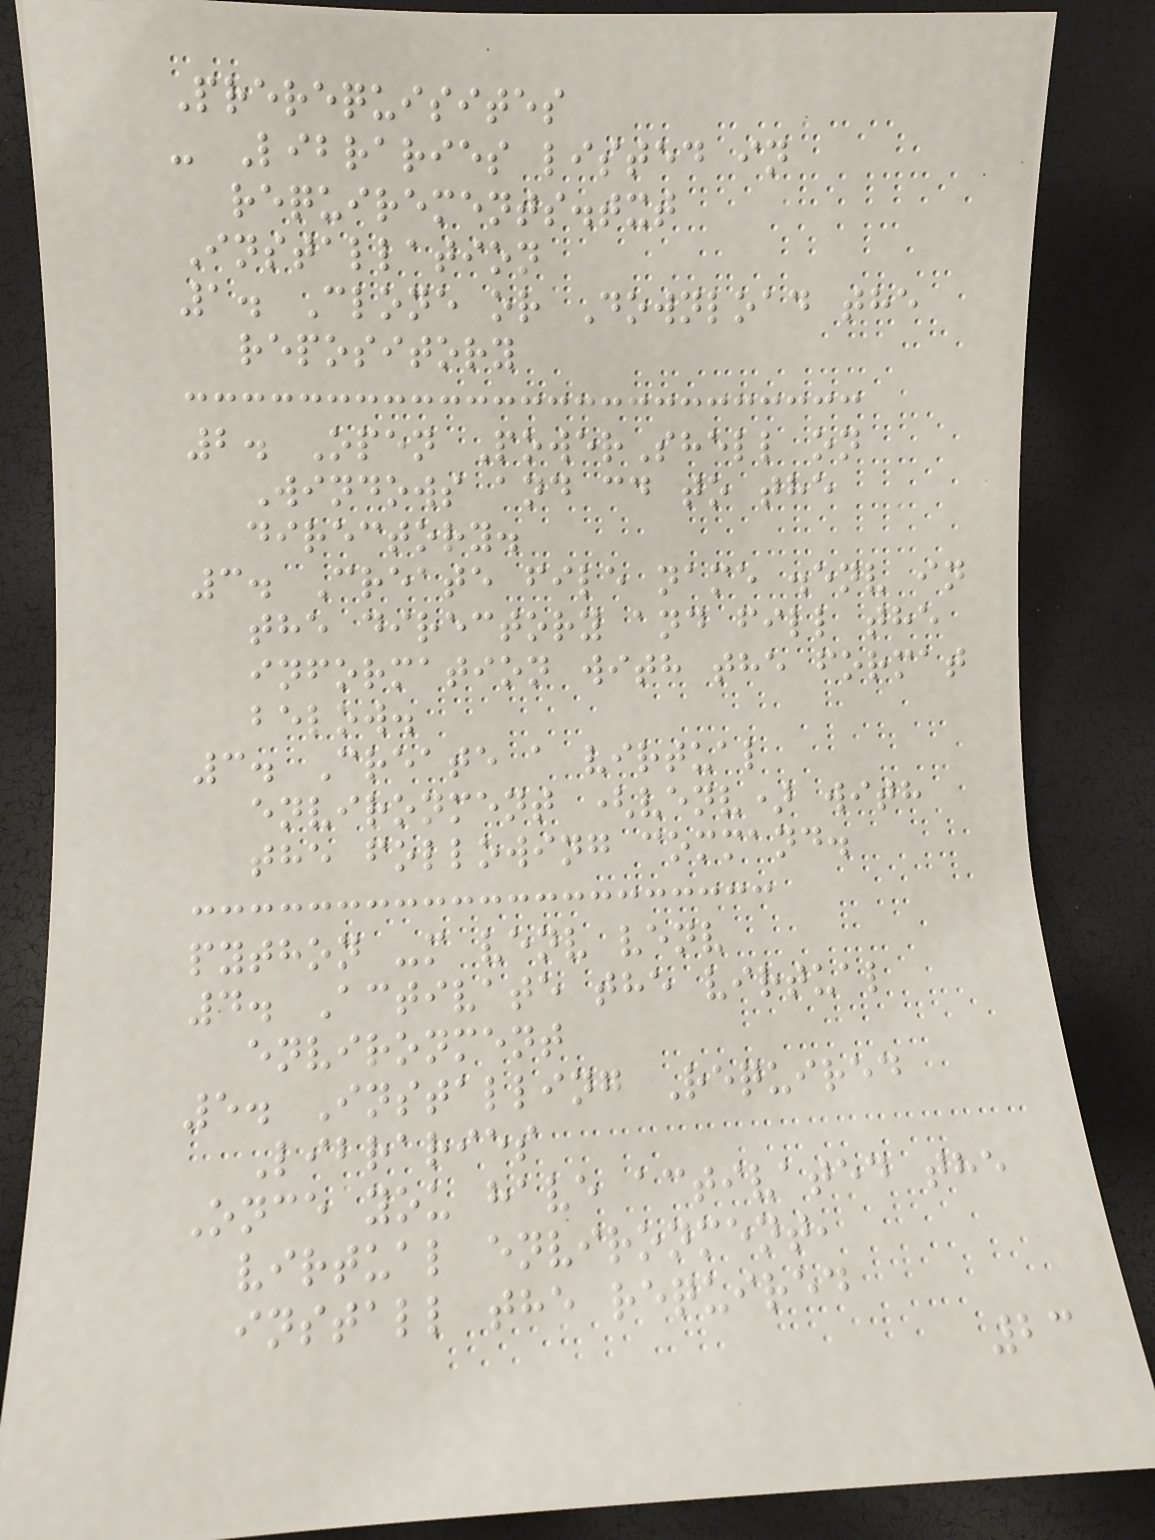Prerequisites
- Libraries listed in
requirements.txt
Installation
1. Clone or Download the
repository
2. Open PowerShell on
Windows and cd to the
directory.
3. Create file name .env in
the directory and fill the
information with the format
below.
3. Create a virtual
environment (venv) with
the following command.
python -m venv venv
4. Activate the virtual
environment
5. Installing Required
Libraries
Once you have activated the
virtual environment,
install the required
23
